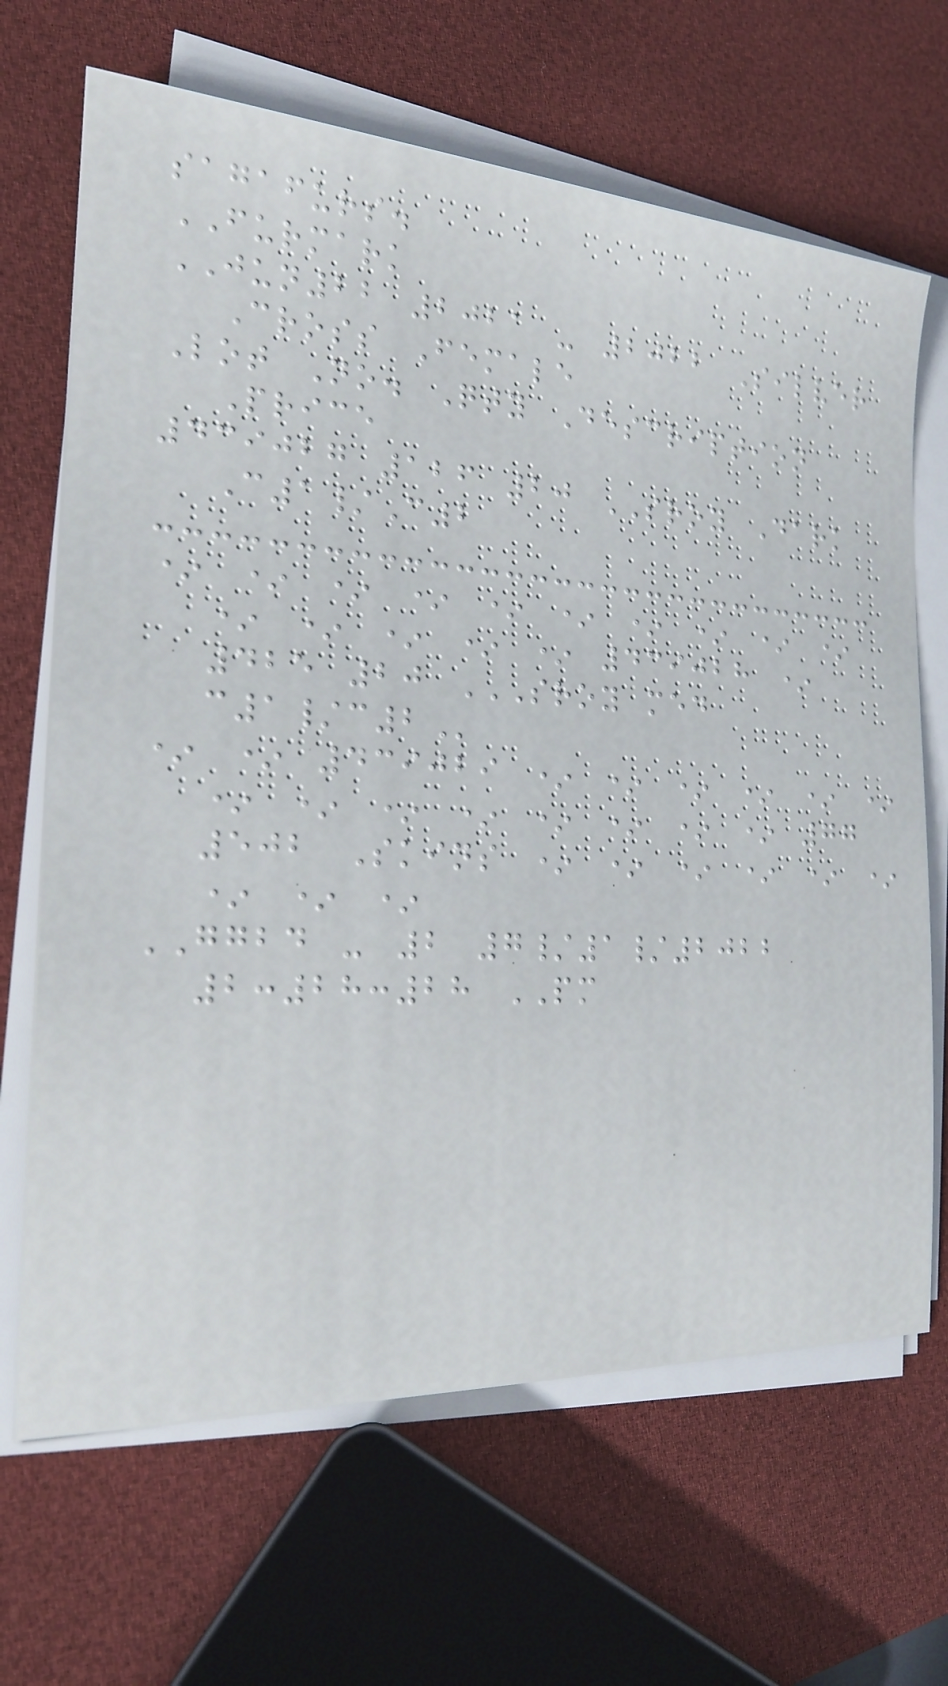sagafurs.
FURMARK
JUN22 2021 - 2022 Silver
Cross Female
Lot No. Qty Description
Price
439027 126 20 SROY Dark
C1/C2
* * * * * * * * * *
* * * * * 439028 *
425 20 SROY MED
C1/C2
* * 439029 * * * * * *
* * * * * * * * 77
502 Skins * * * * * *
* * *
GGBD - 2 7/1/2022
2:28:28 PM
